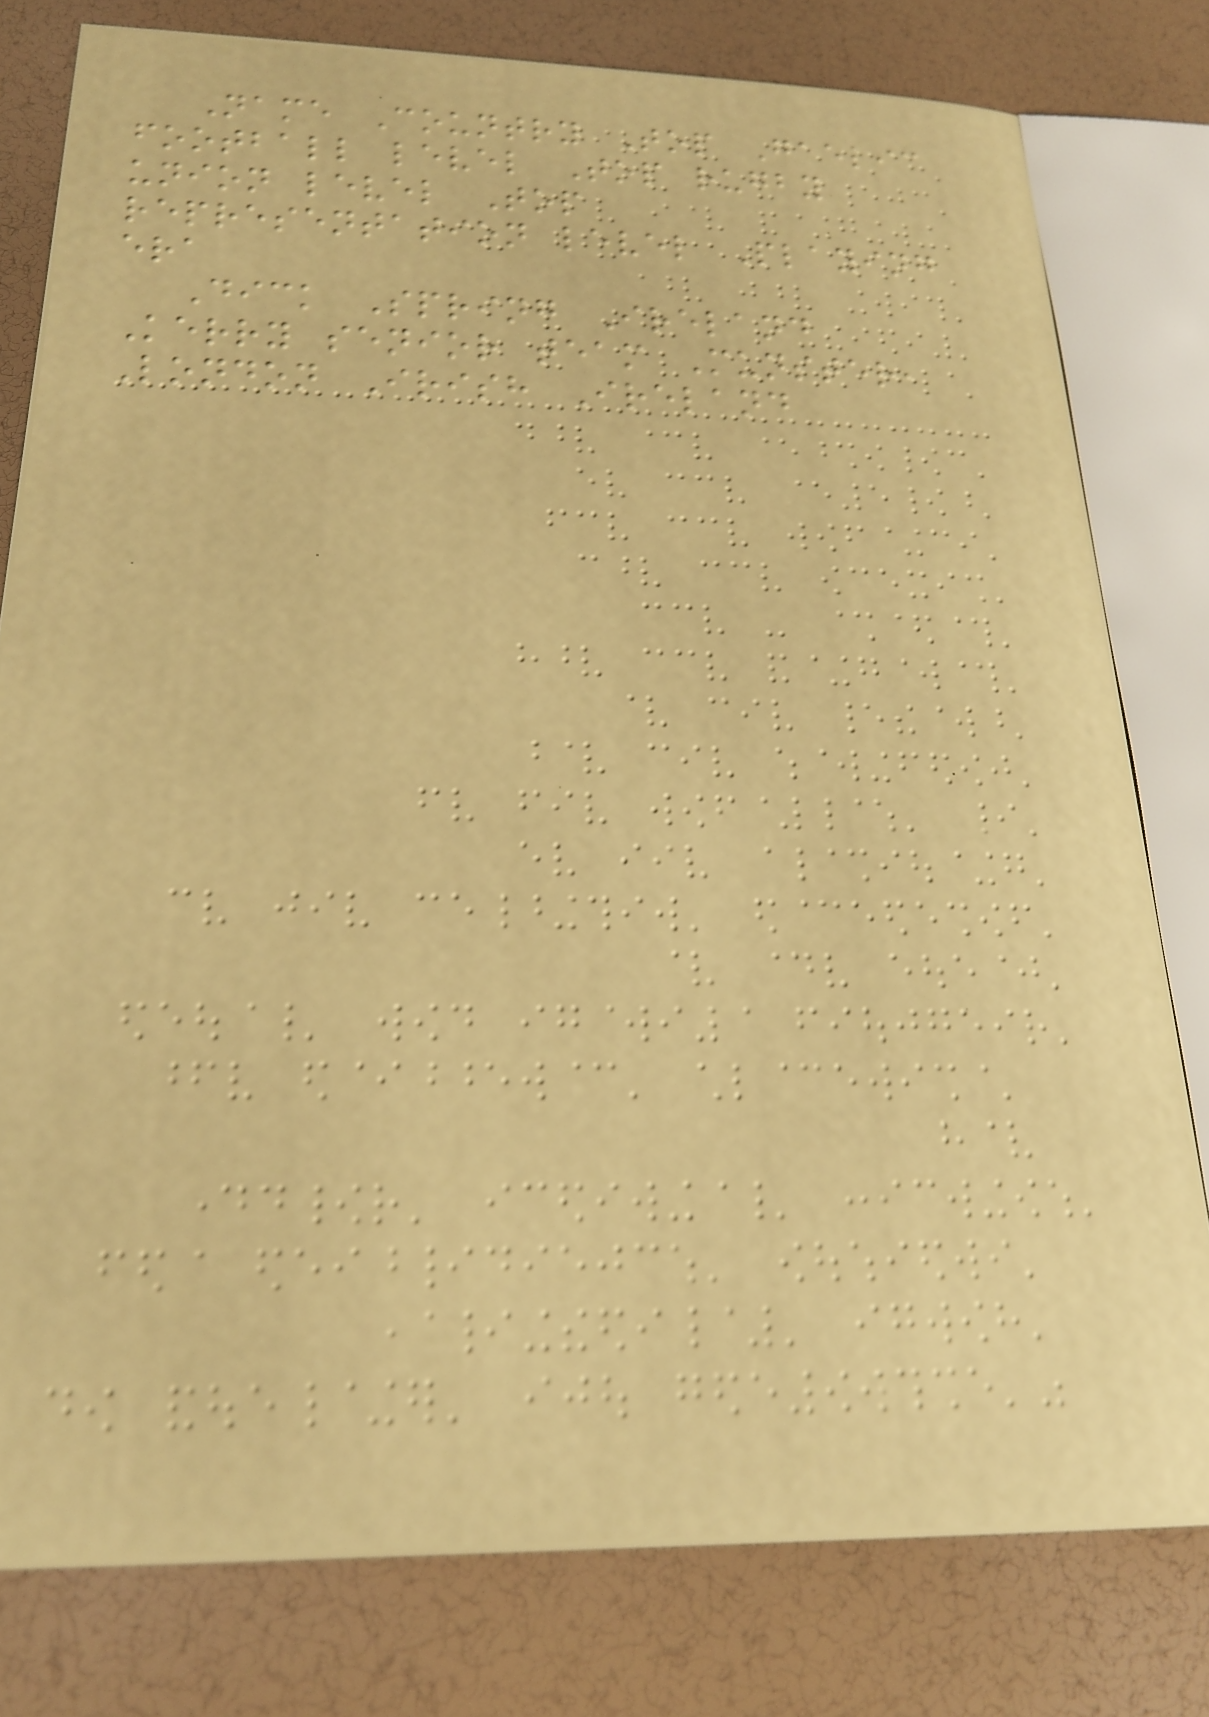Name Country Top Gaelic
football level Top rugby
union level Top
representation level Playing
era
Dick Spring Ireland
Kerry senior team Munster,
London Irish Ireland
